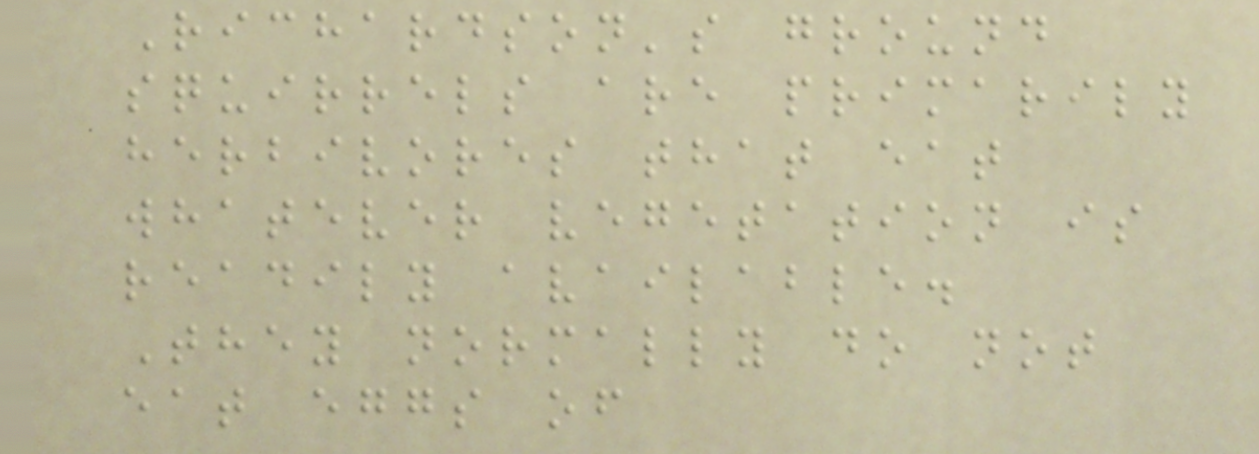Richardson's ground
squirrels are primarily
herbivores that eat
whatever vegetation is
readily available.
They normally do not
eat eggs of
